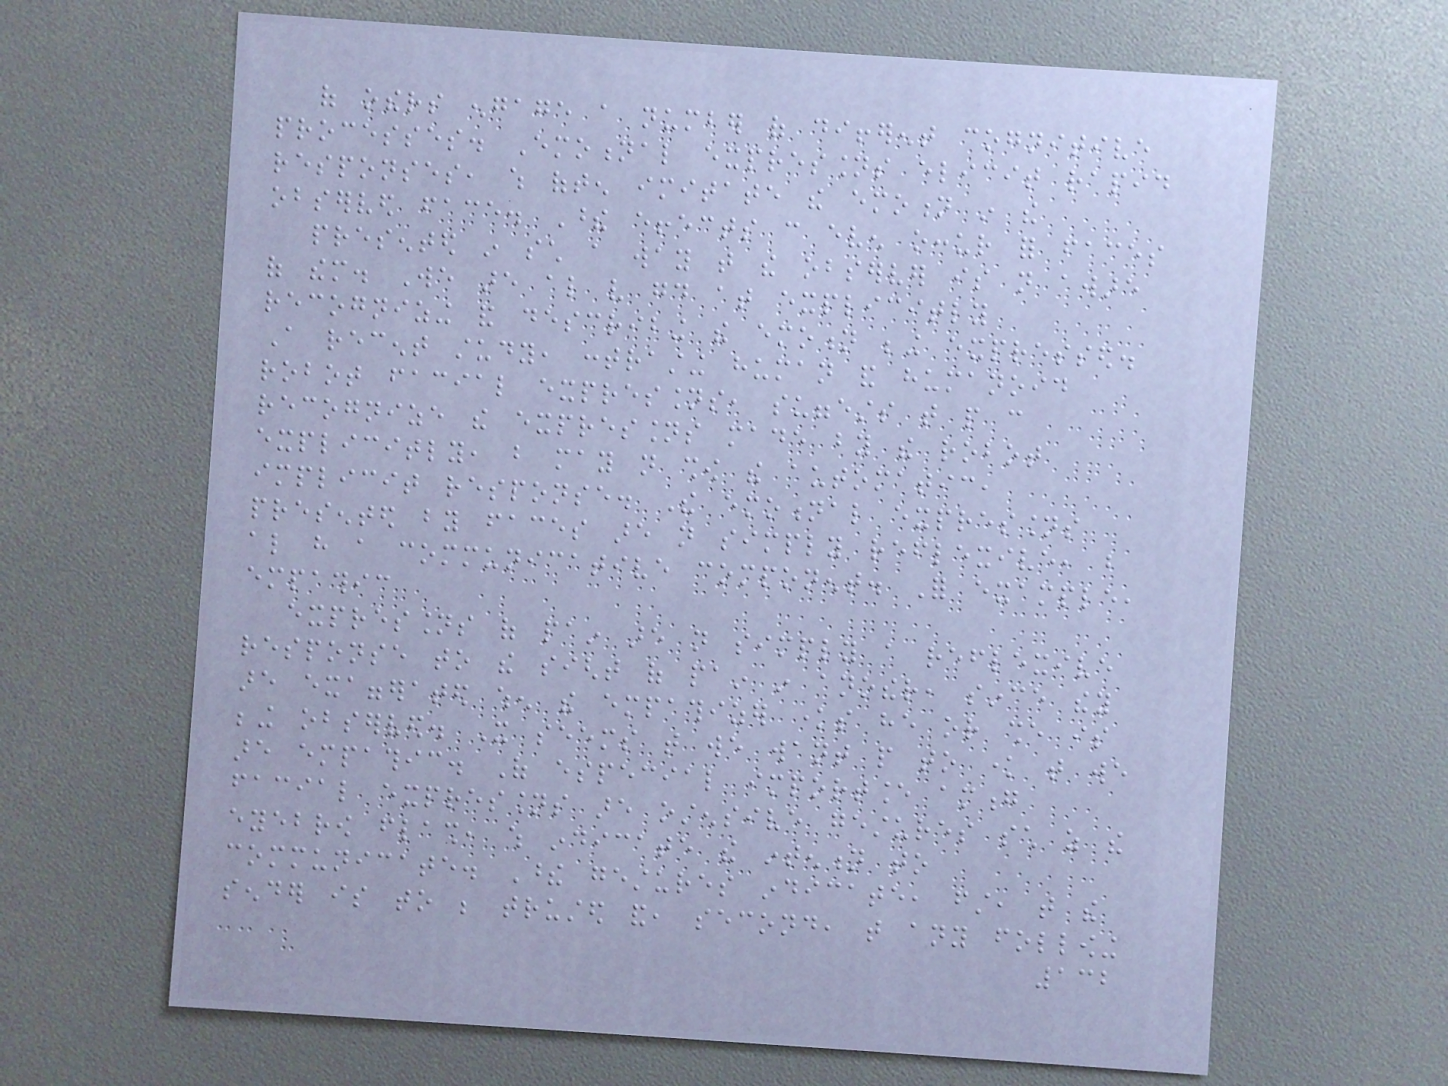of others engage a number of different cognitive
processes. Emotional expressions elicit rapid
responses, which often imitate the emotion in the
observed face. These effects can even occur for faces
presented in such a way that the observer is not aware
of them. We are also very good at explicitly
recognizing and describing the emotion being expressed.
A recent study, contrasting human and humanoid
robot facial expressions, suggests that people can
recognize the expressions made by the robot
explicitly, but may not show the automatic,
implicit response. The emotional expressions
presented by faces are not simply reflexive, but
also have a communicative component. For example,
empathic
expressions of pain are not simply a reflexive
response to the sight of pain in another, since they
are exaggerated when the empathizer knows he or she is
being observed. It seems that we want people to know that we
are empathic. Of especial importance among
facial expressions are ostensive gestures such as the
eyebrow flash, which indicate the intention to
communicate. These gestures indicate, first, that the
sender is to be trusted and, second, that any following
132
